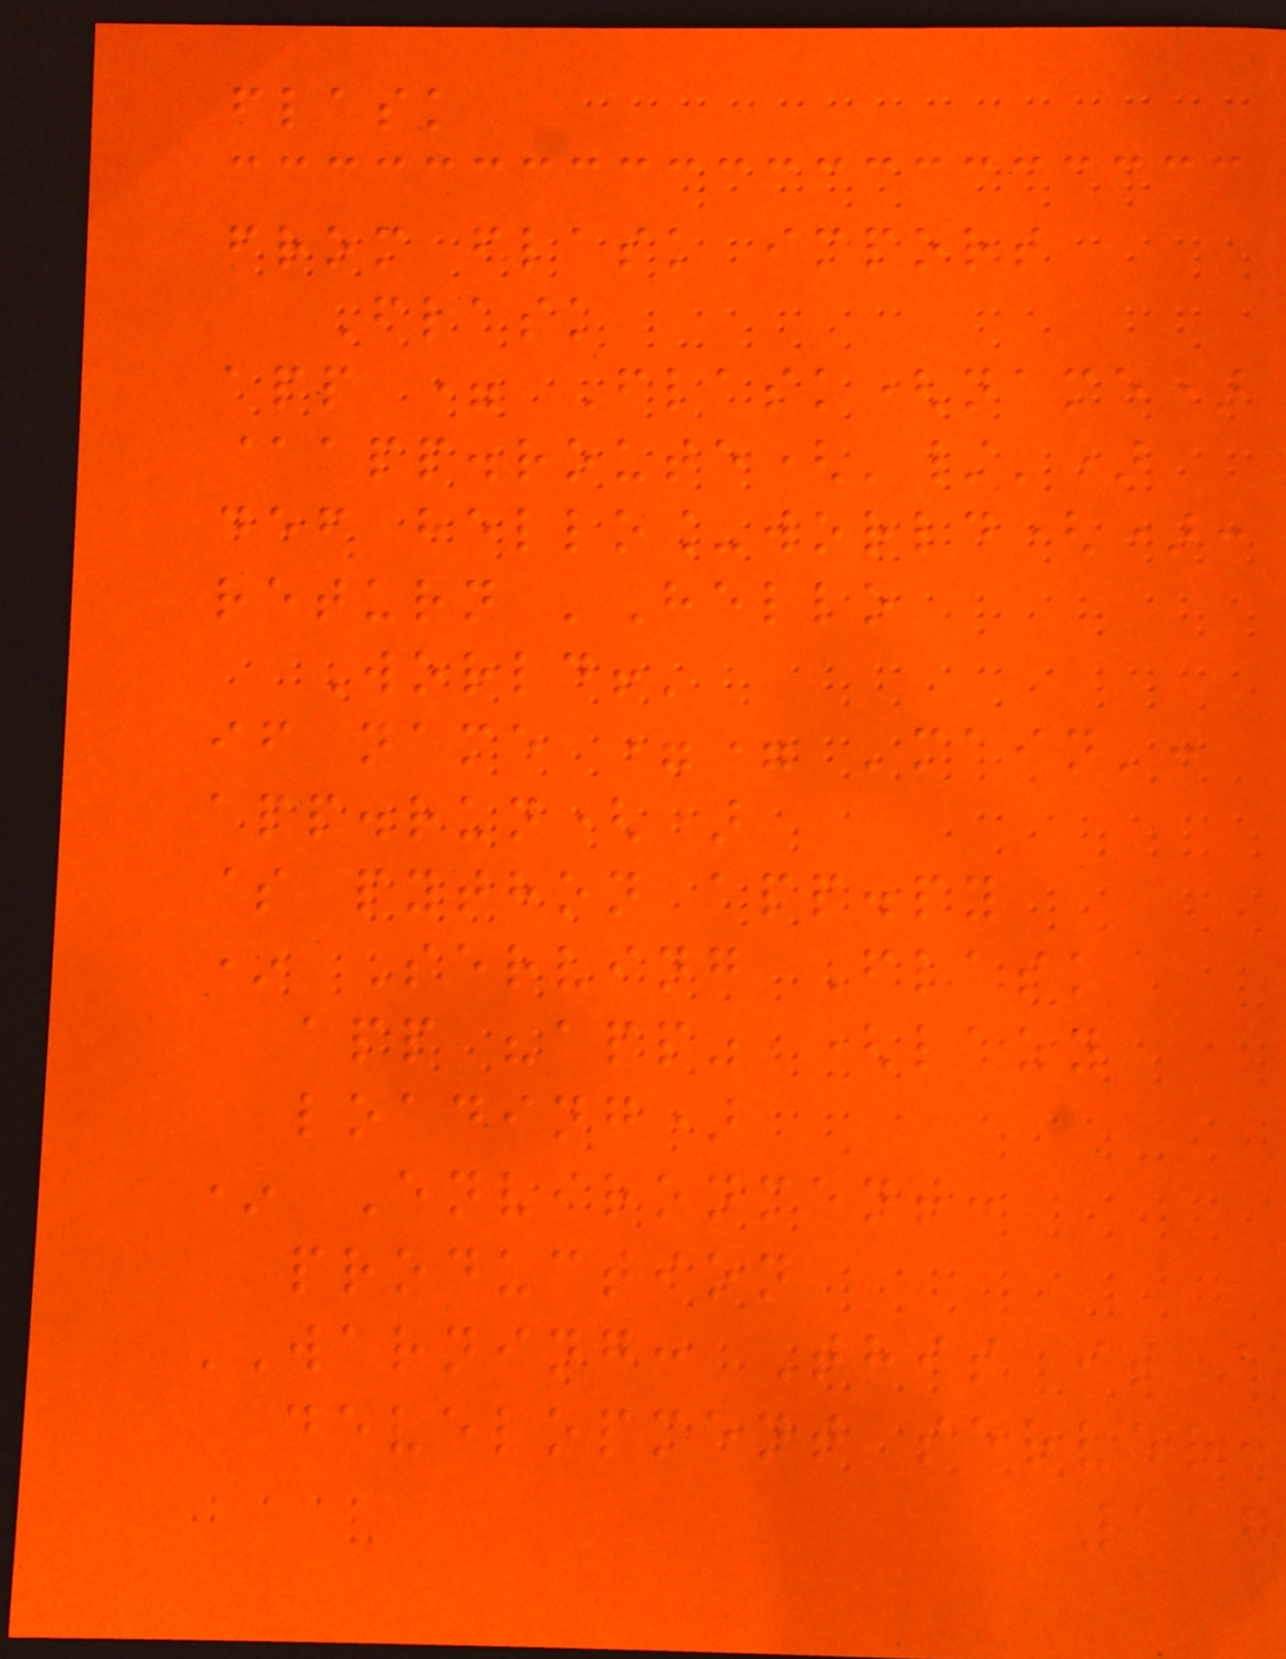flask
from flask import
Flask
app = Flask(name)
@app.route('/')
def hello_world():
return 'Hello
World!'
if name == 'main':
app.run()
$ python app.py
* Serving Flask
app "app" (lazy
loading)
* Environment:
production
WARNING: This is a
development server.
117
